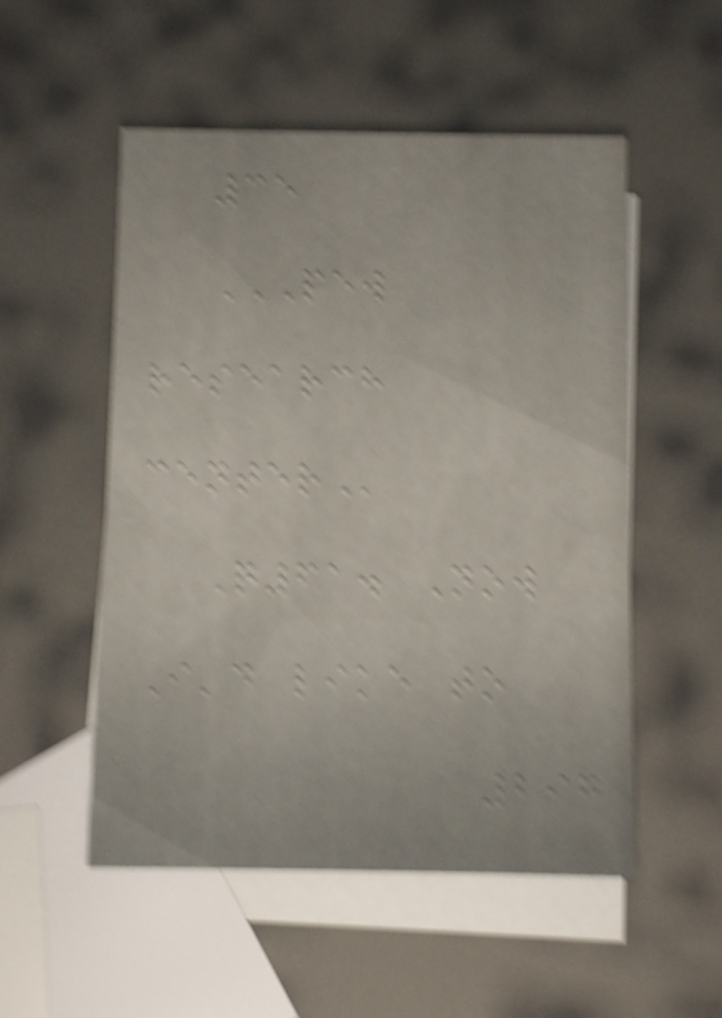35
PEW
RESEARCH
CENTER
Q61. Now
I'd like to
297
